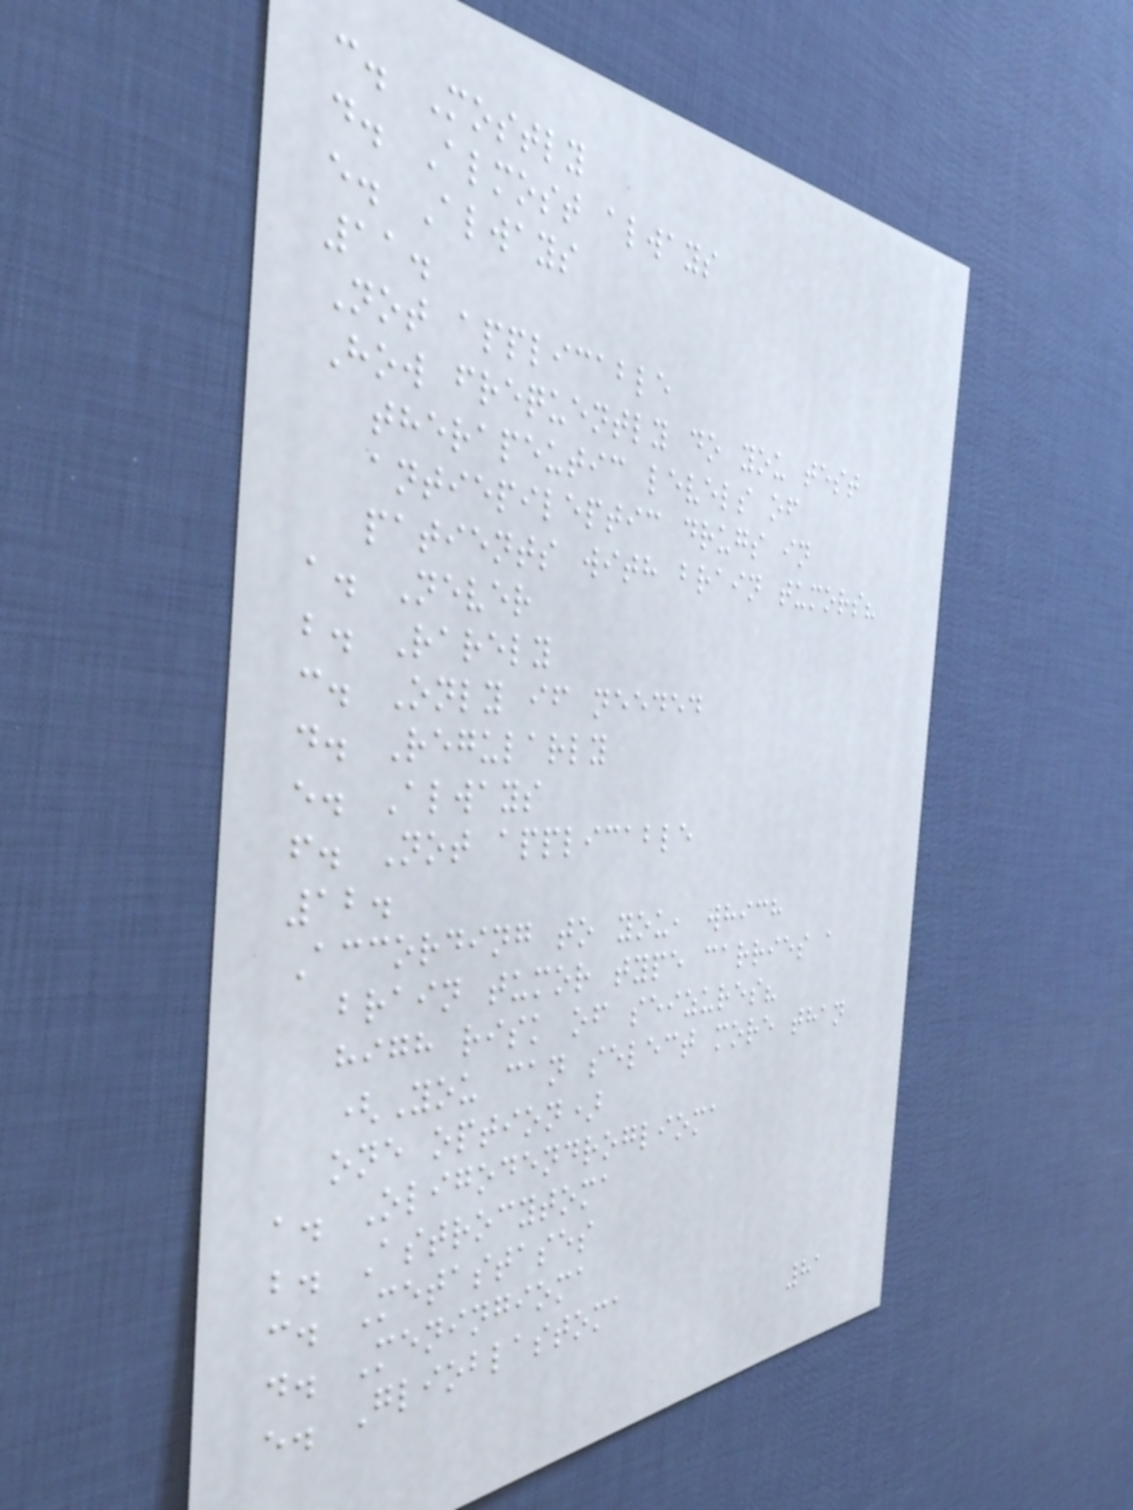c. Mostly
d. Almost always
e. Always
11.
Not applicable
How frequently do you test
therapeutic levels of
antiepileptic drugs in
patients with brain tumors?
a. Never
b. Rarely
c. Only if needed
d. Regularly
e. Always
f. Not applicable
12.
According to you, which
brain tumor type carries a
high risk of seizures?
(You can select more than
one option)
a. Oligodendroglioma
b. Astrocytoma
c. Metastases
d. Meningioma
e. Glioblastoma
81
